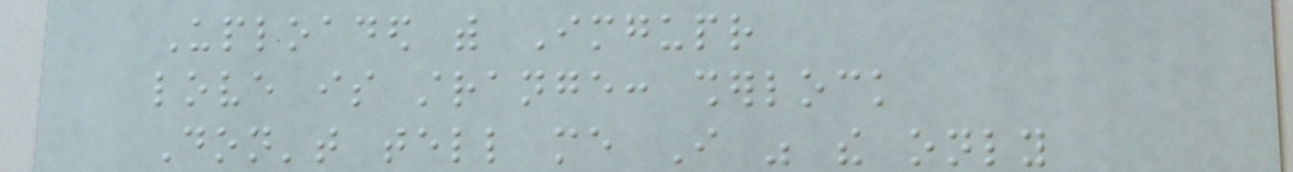Uploaded with Imgupr
love is strange: sherlock
Don't tell me I was the only
